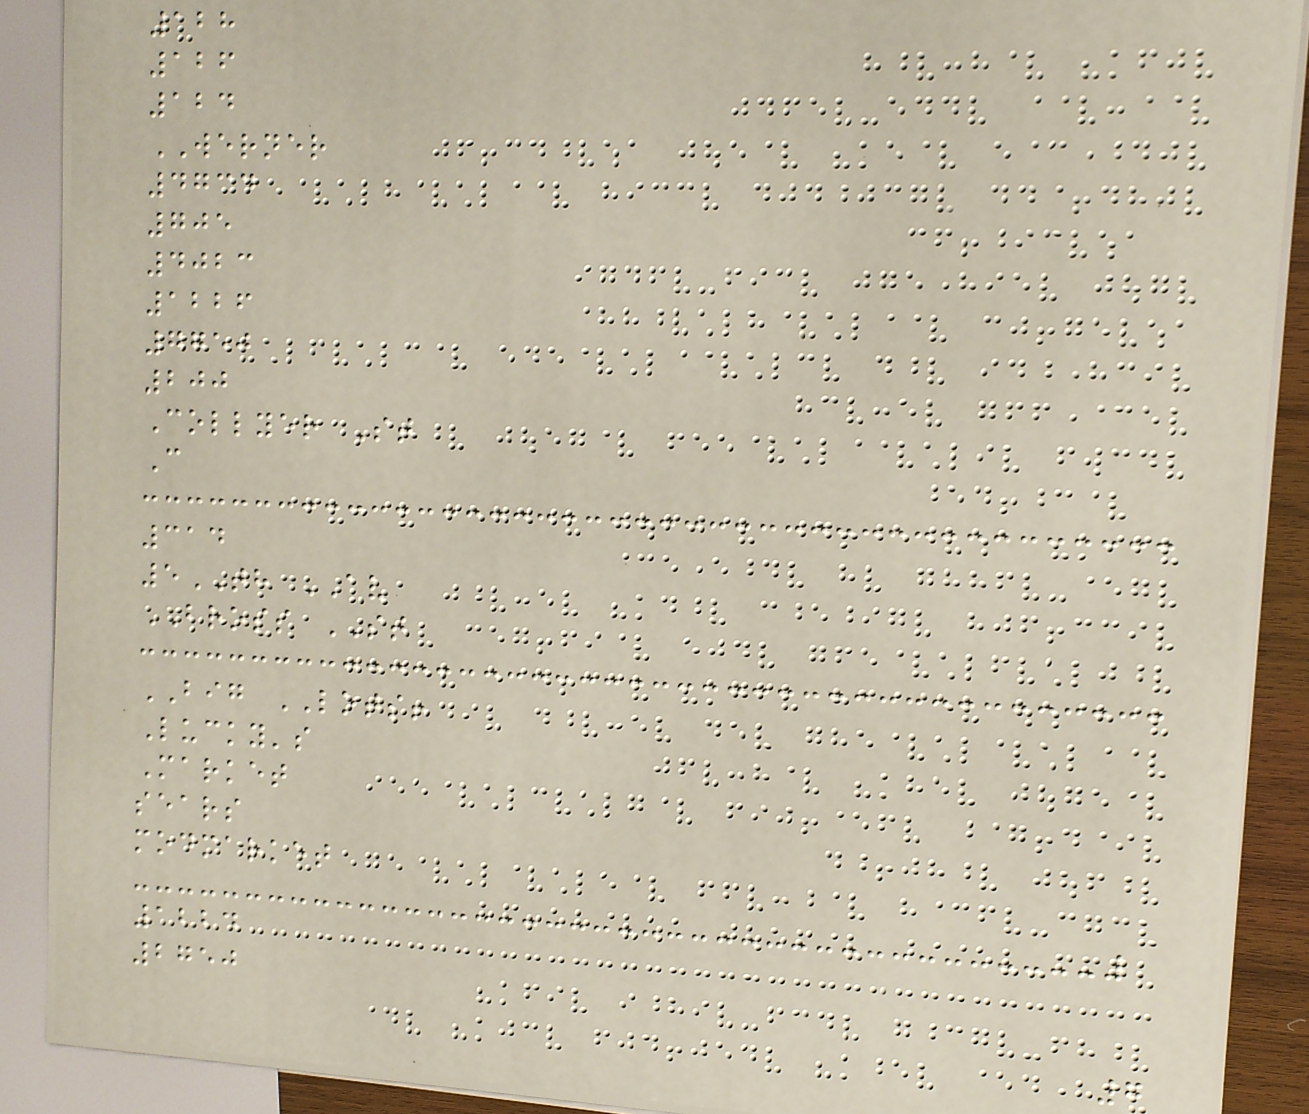128
126
124
WERNER
4734
705
4023
1226
7750
200
Collyer St
C
314
5TH AV
BROSS ST
BIG LOTS!
Lucky's
Market
sears
modmarket
1224
2750
7
